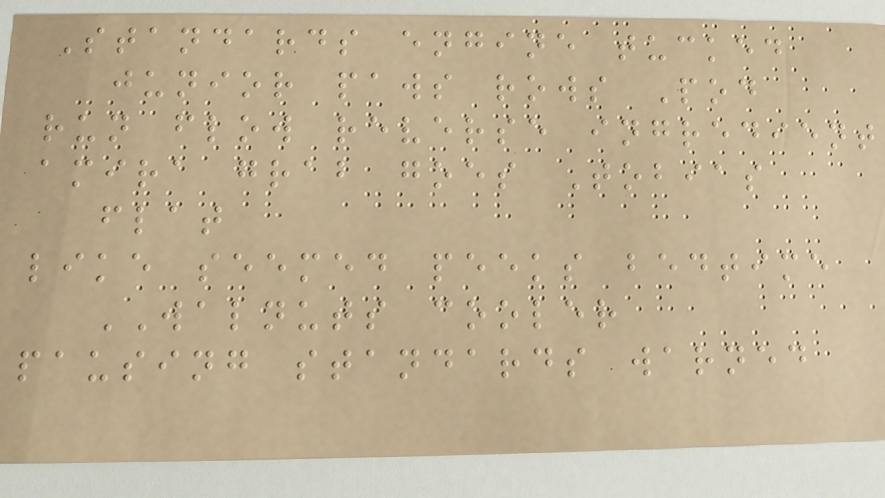Standards engine tucked
junior paws rows Pod
run flow reverse ingredient
amira grab goes Tobias
flat
like seemed peeks bedtime
WALNUTS cooler
pausing standards warned
